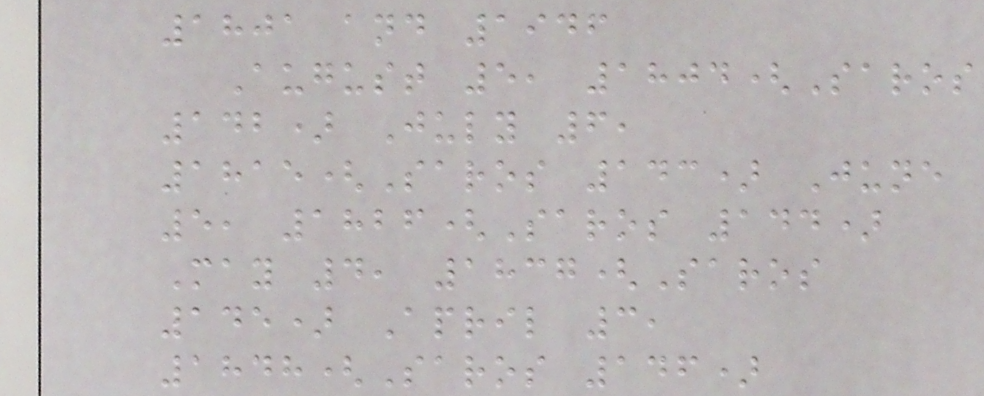1801 and 1946
August 5, 1804(Saros
142) July 6,
1815(Saros 143) June
5, 1826(Saros 144)
May 4, 1837(Saros
145) April 3,
1848(Saros 146)
